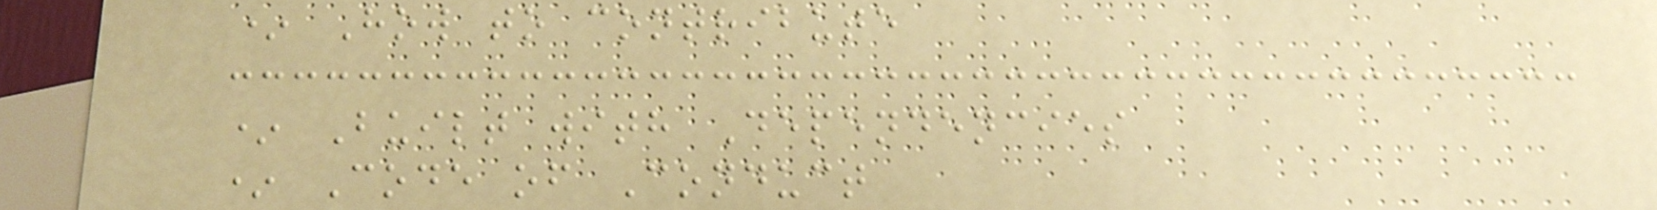* How to contribute
* Built with Dependencies
* Code of Conduct
